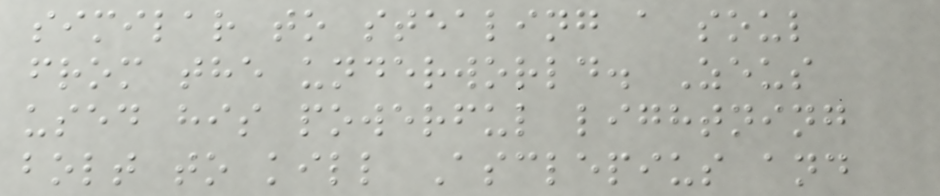similar to stealing a soul
from the underworld. Zeus
used his powerful lightning
bolt to kill Asclepius and
